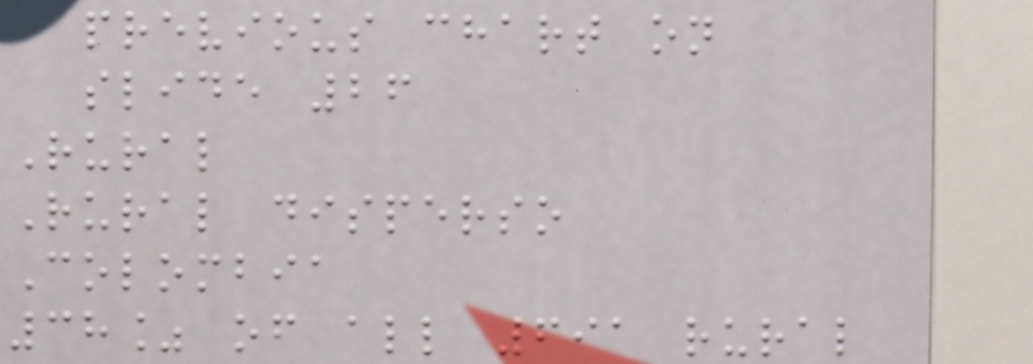previous chart on
slide 26
Rural
Rural disperso
Colombia
38% of all 691 rural
